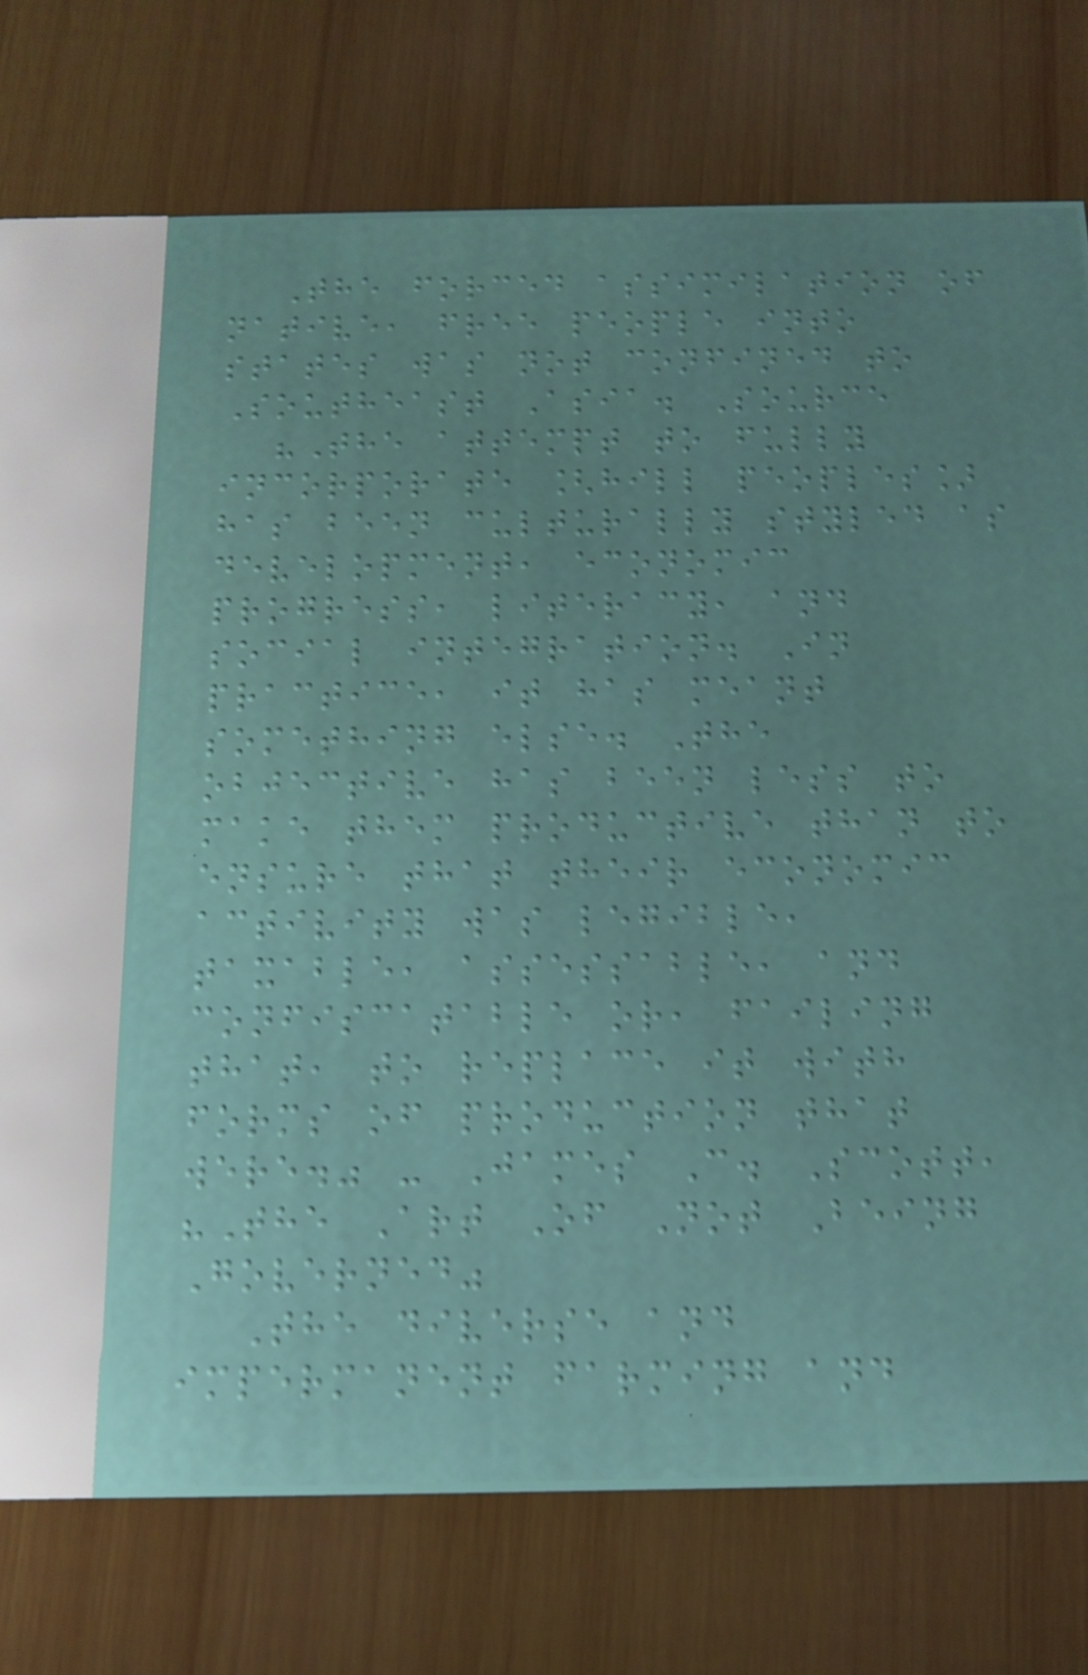The forced assimilation of
native, free people into
states was not confined to
Southeast Asia. Source
"The attempt to fully
incorporate [hill peoples]
has been culturally styled as
development, economic
progress, literacy, and
social integration. In
practice, it has meant
something else. The
objective has been less to
make them productive than to
ensure that their economic
activity was legible,
taxable, assessable, and
confiscatable or, failing
that, to replace it with
forms of production that
were." - James C. Scott,
"The Art Of Not Being
Governed"
The diverse and
impermanent farming and
